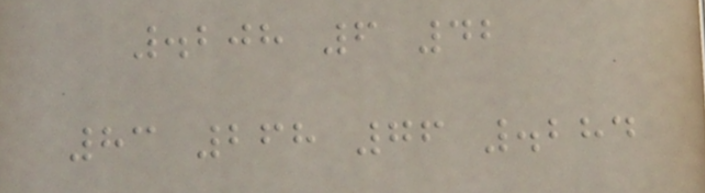.208 6 42
83 268 76 .284
